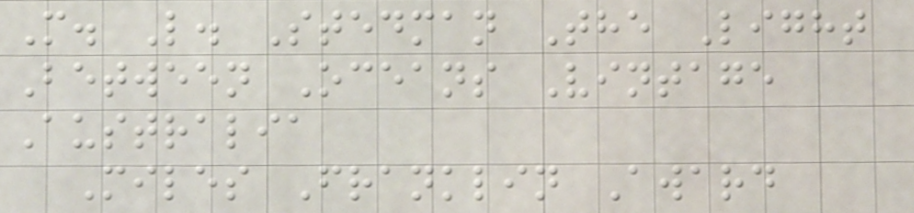M. L. Stedman The Light
Between Oceans Vintage
Australia
Miles Franklin Award
